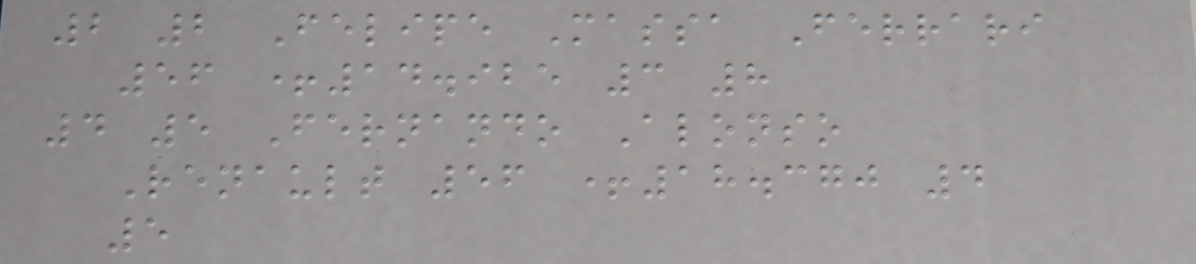2 2 Felipe Massa Ferrari
56 +14.925 3 8
4 5 Fernando Alonso
Renault 56 +18.370 4
5
